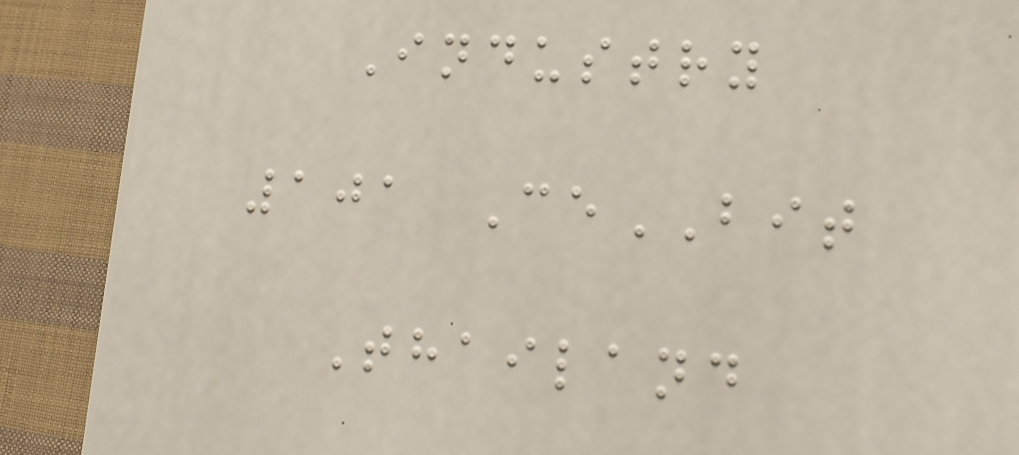Industry
101 CeBIT
Thailand
